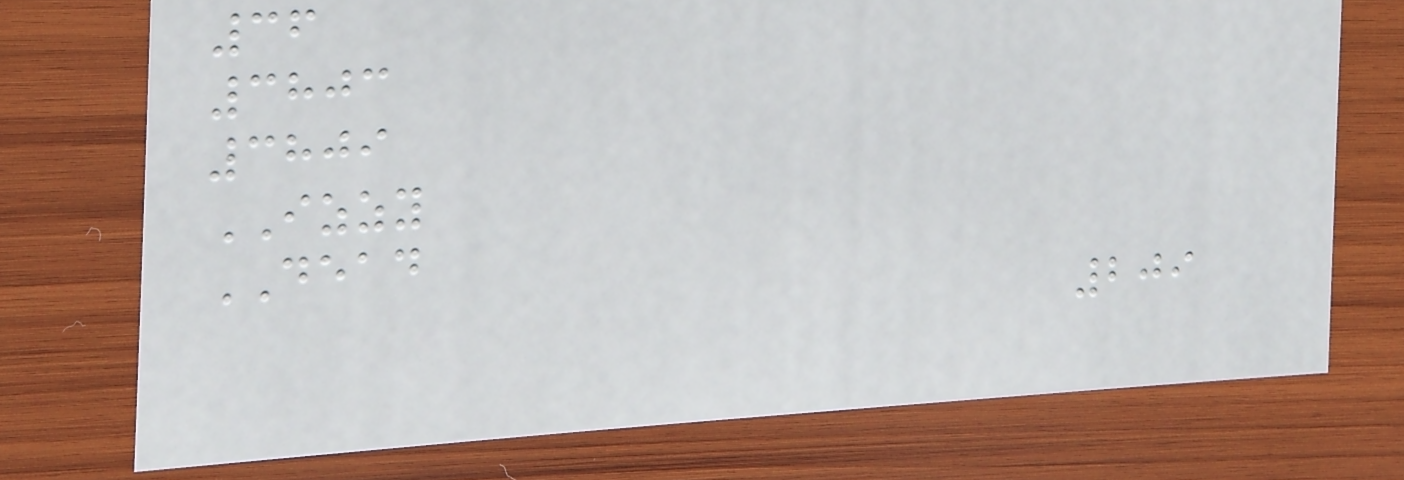36
3803
3809
IZZY
DEAD
209
